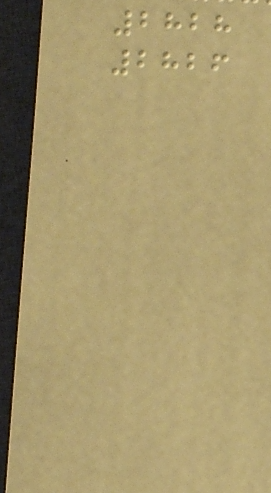2828
2826
